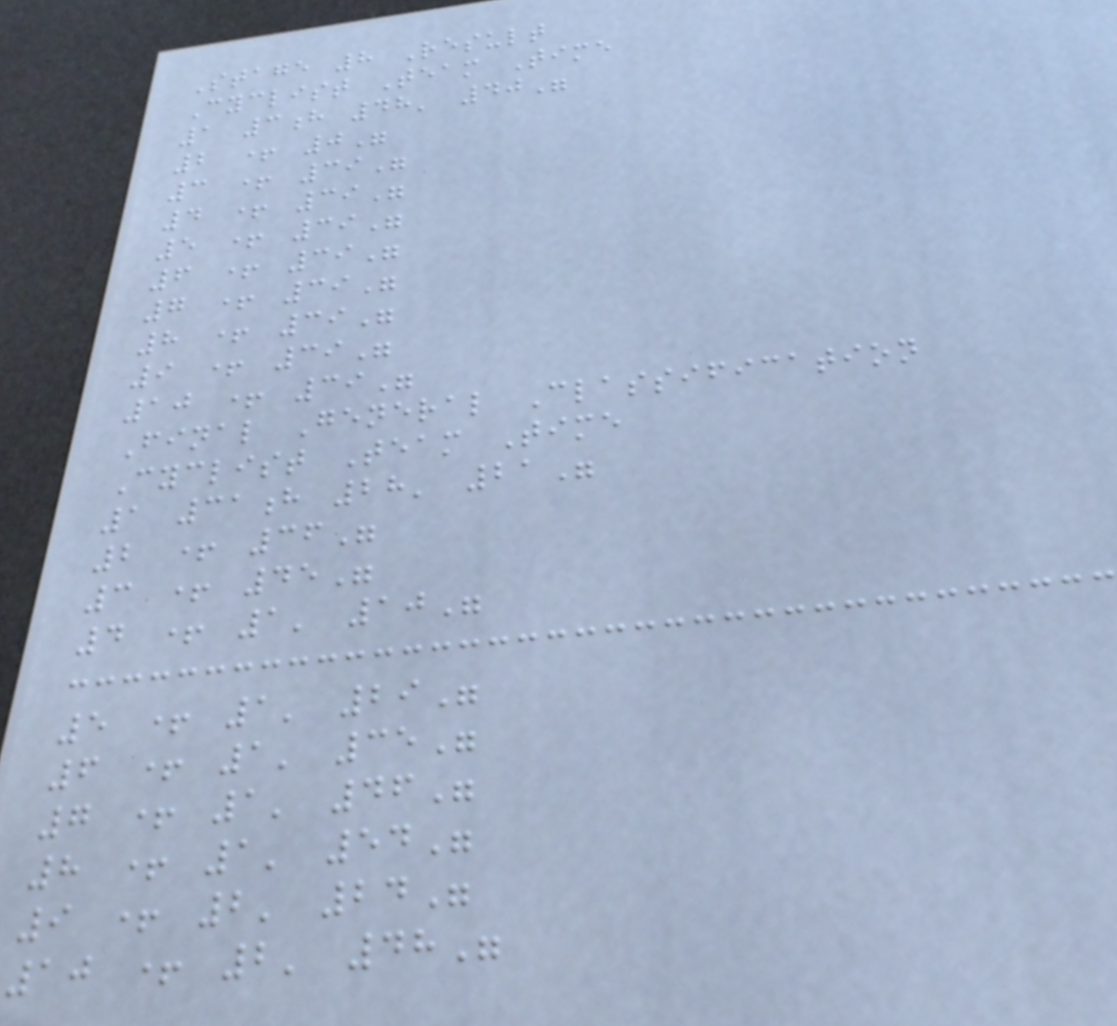Stage 8 Result
Cyclist Team Time
1 3h 48' 40"
2 + 0"
3 + 39"
4 + 39"
5 + 39"
6 + 39"
7 + 39"
8 + 39"
9 + 39"
10 + 39"
Final General Classification
Cyclist Team Time
1 31h 28' 21"
2 + 36"
3 + 45"
4 + 1' 10"
5 + 1' 29"
6 + 1' 35"
7 + 1' 46"
8 + 1' 54"
9 + 2' 24"
10 + 2' 48"
